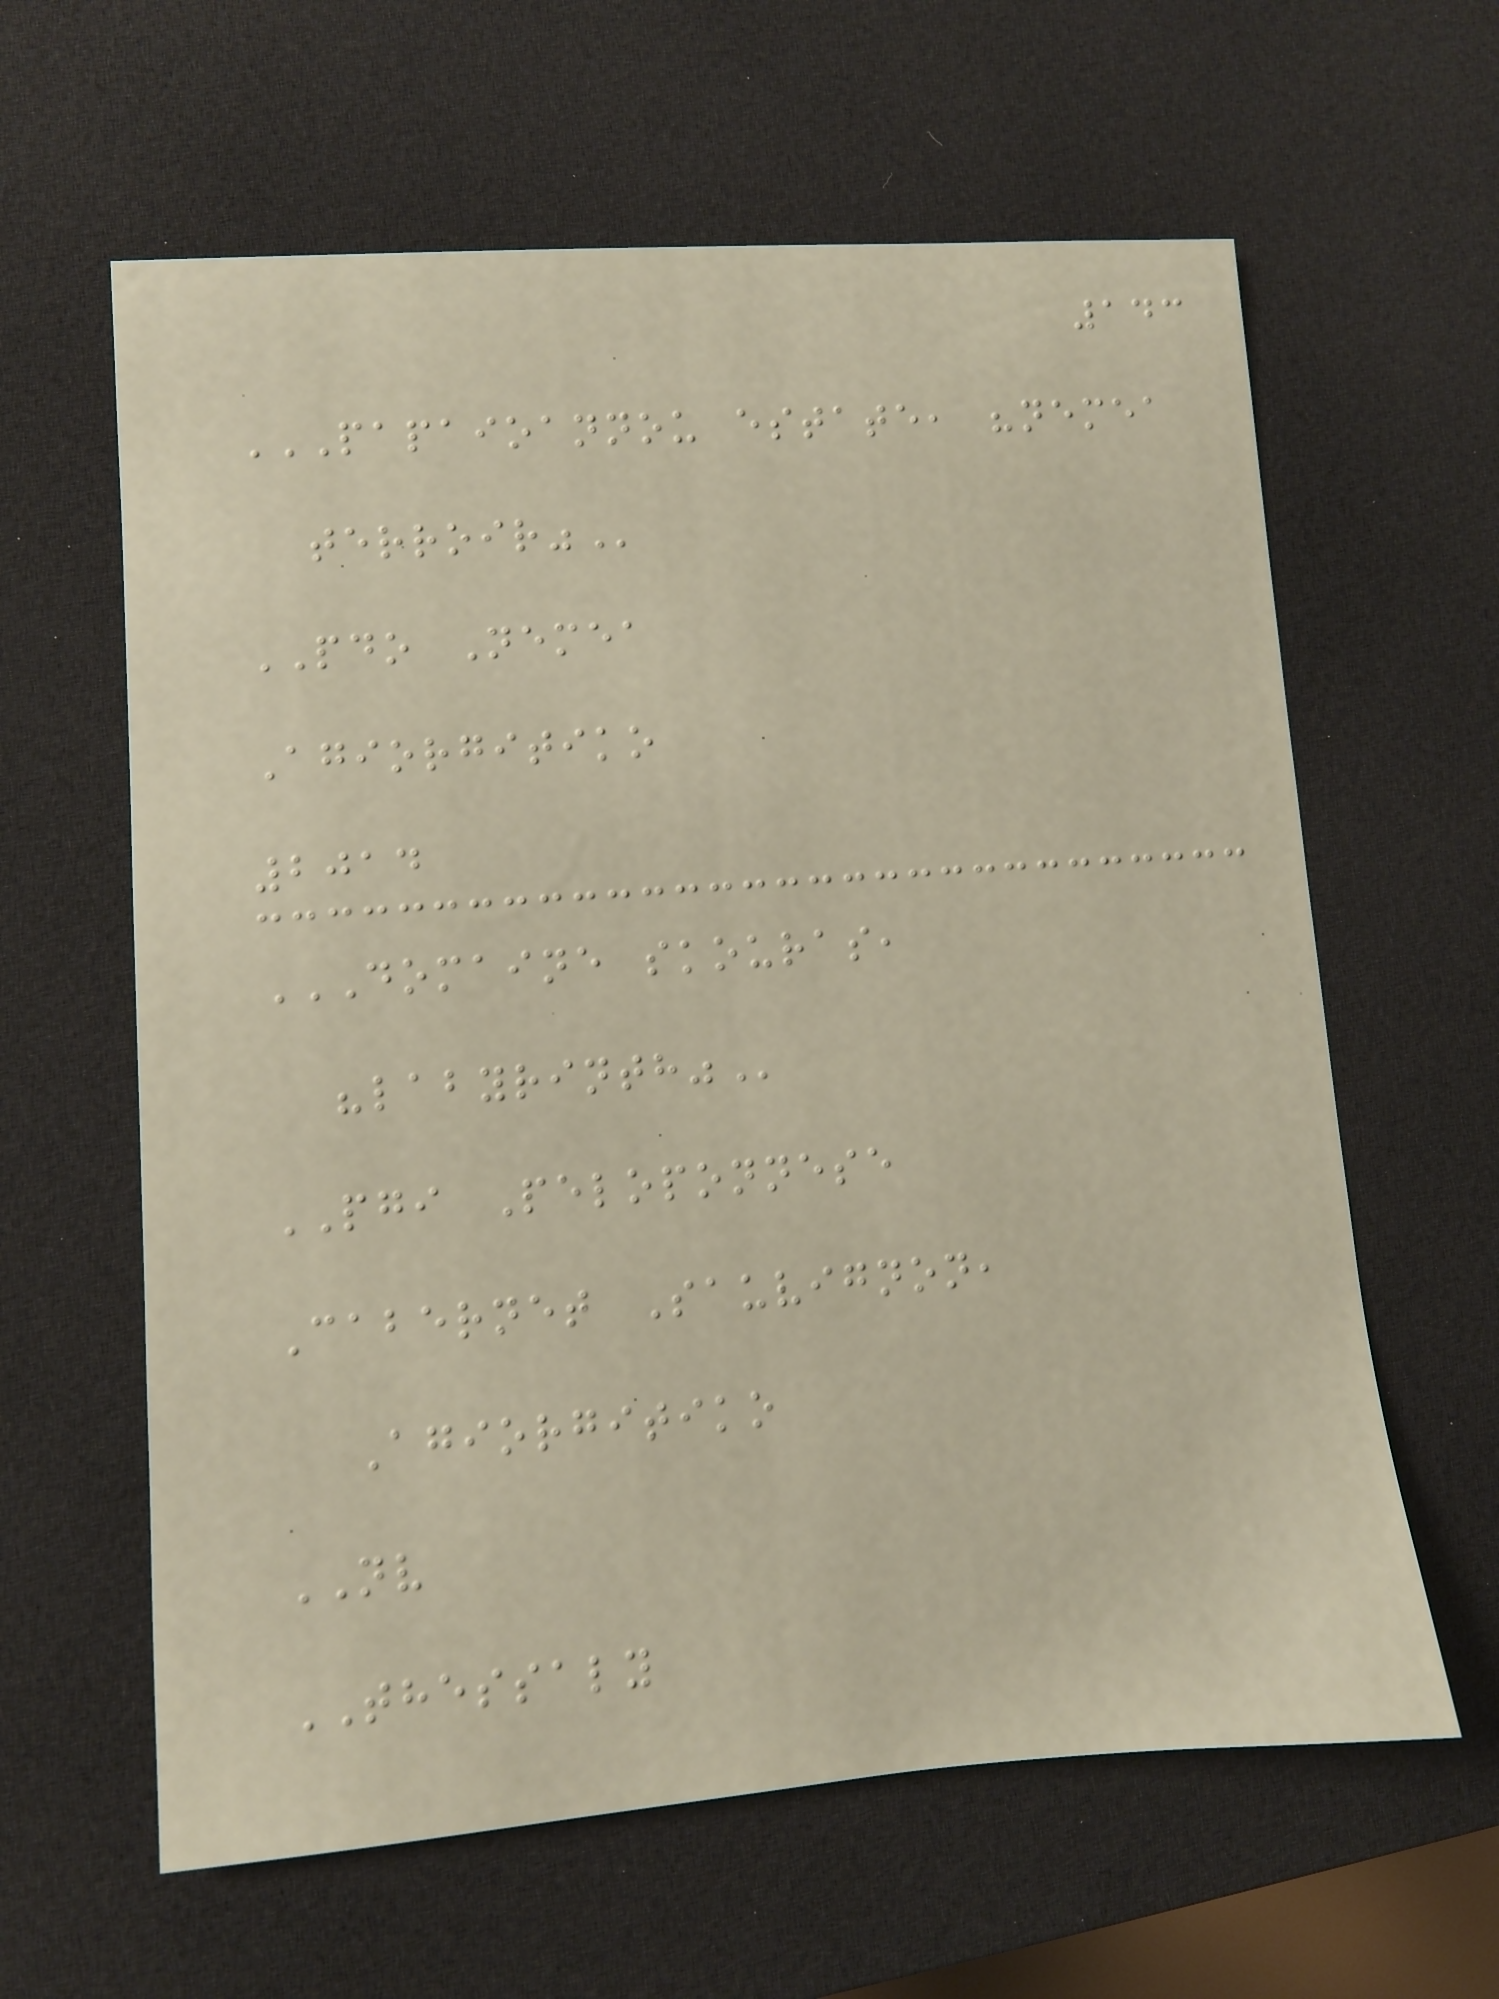143
PAPAIOANNOU ESTATE, "NEMEA
TERROIR"
PDO Nemea
Agiorgitiko
2014
DOMAINE SKOURAS,
"LABYRINTH"
PGI Peloponnese
Cabernet Sauvignon,
Agiorgitiko
NV
THESSALY
